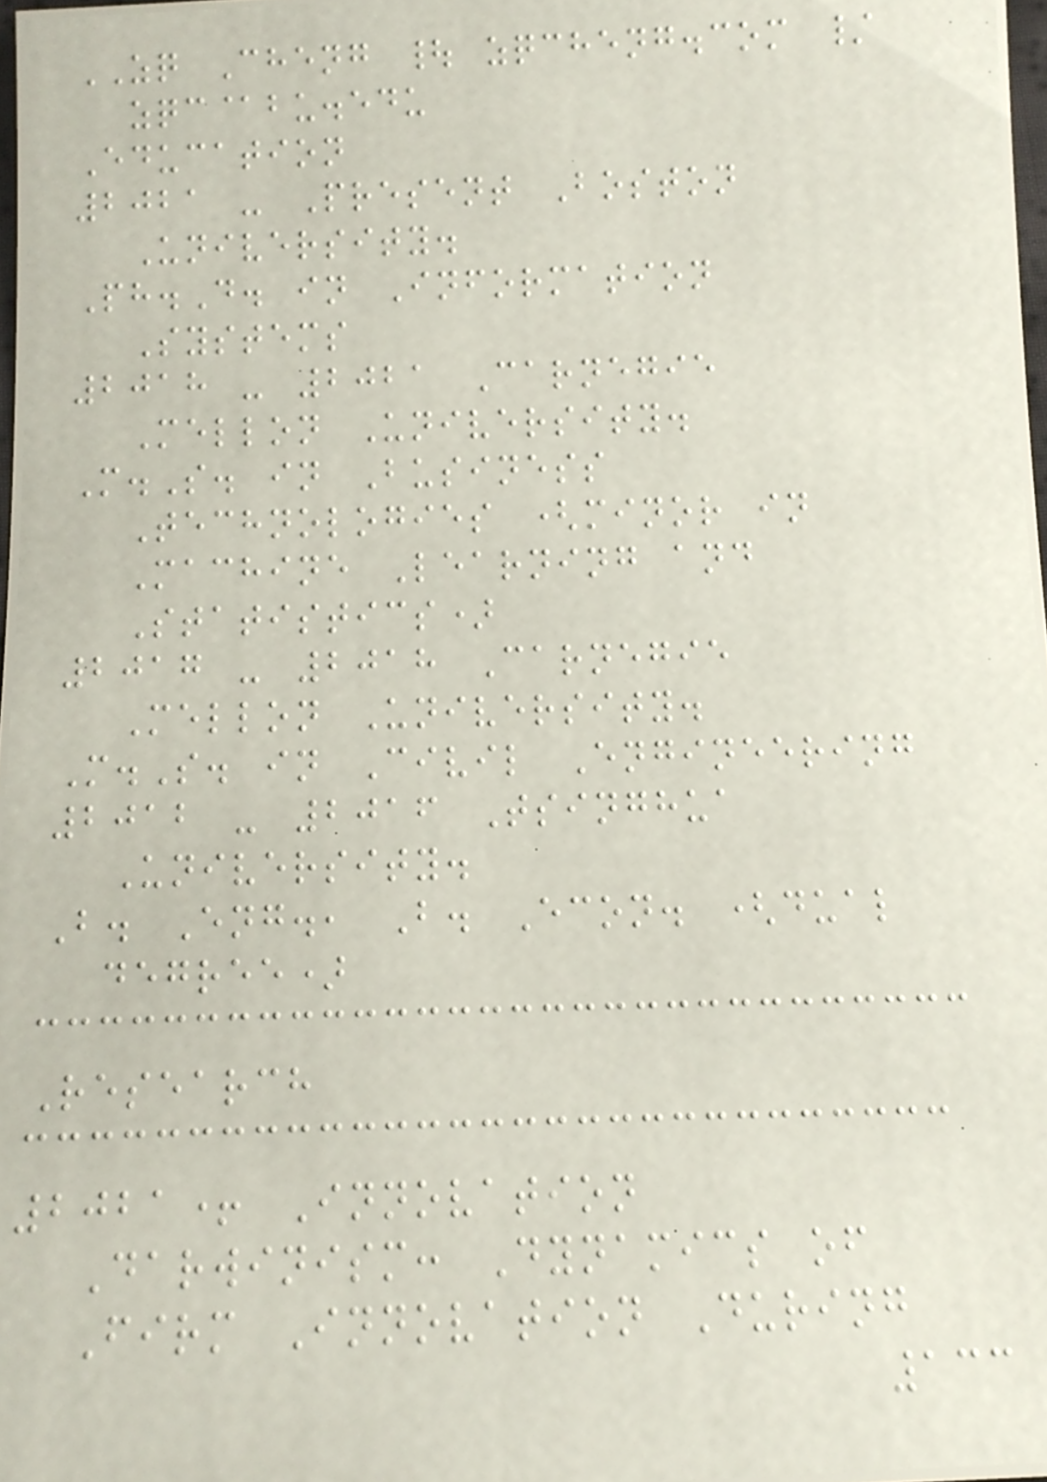ZQ Cheng | zqcheng.com /
zqc@bu.edu
Education
2021 - Present Boston
University.
Ph.D. in Information
Systems
2018 - 2021 Carnegie
Mellon University.
M.S. in Business
Technologies (minor in
Machine Learning and
Statistics)
2017 - 2018 Carnegie
Mellon University.
M.S. in Civil Engineering
2012 - 2016 Tsinghua
University.
B. Eng., B. Econ. (dual
degree)
Research
2021+ Innovation
Darwinism: Dynamics of
Firm Innovation During
133
